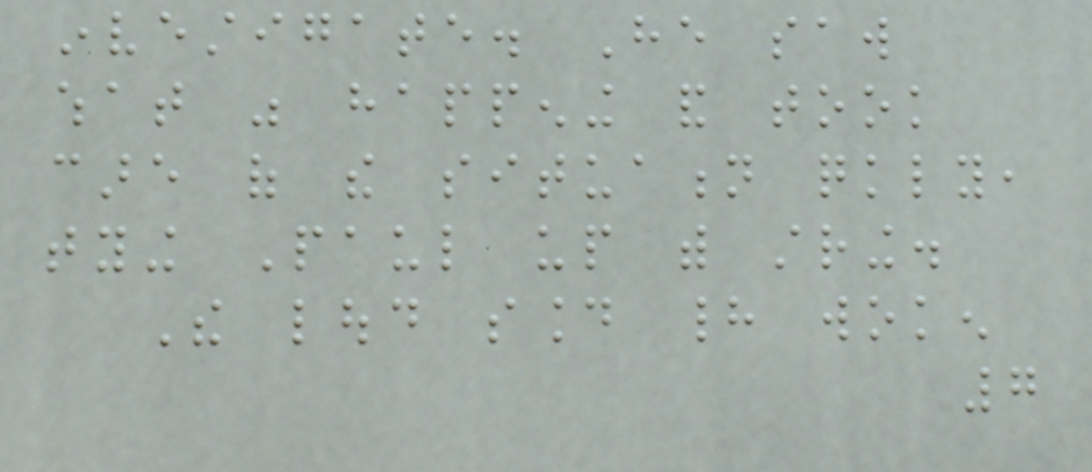investigate. He saw
what was happening and took
care of the situation quickly,
tying Paul up with string.
The loud sound had woken
7
